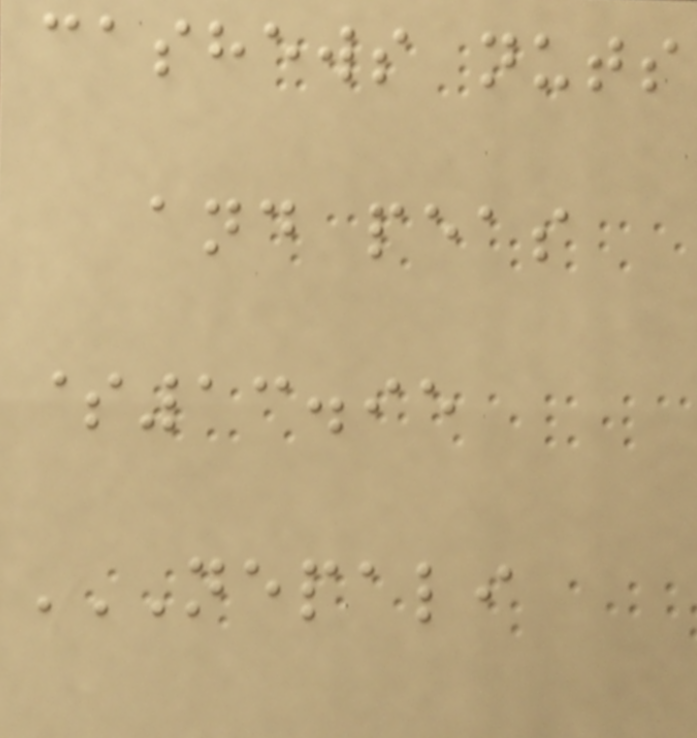cashews nuts
and peas
$13.95
NEPALI
